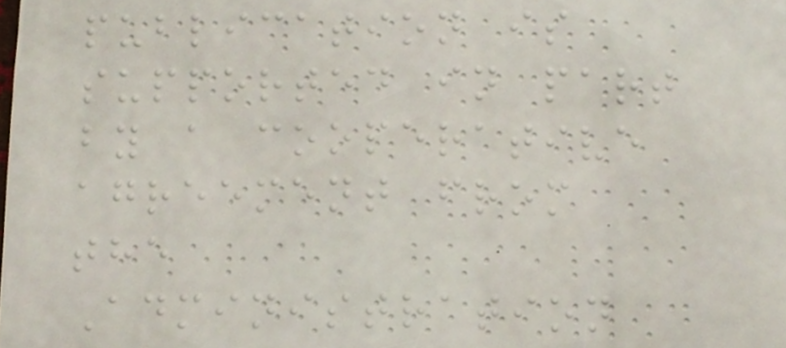publication is
supported in part
by a cooperative
agreement from
the
Administration
